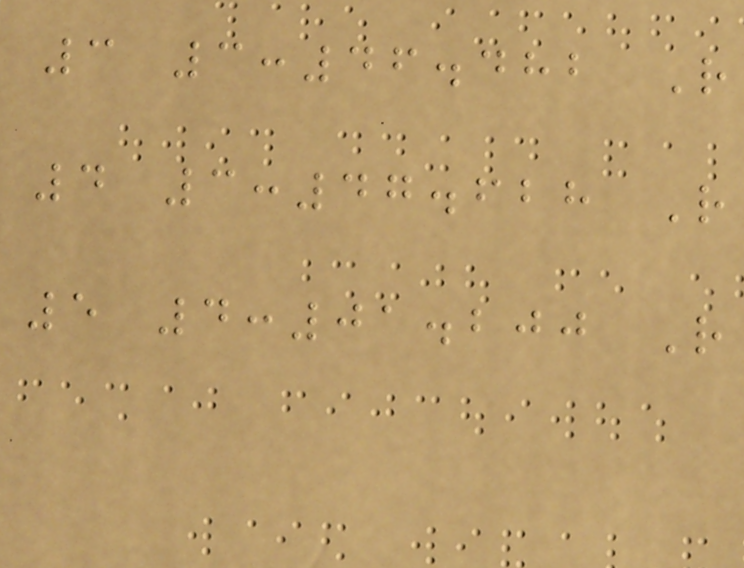3 3:46.482 R
4 3:47.628 R
5 4:01.200 R
